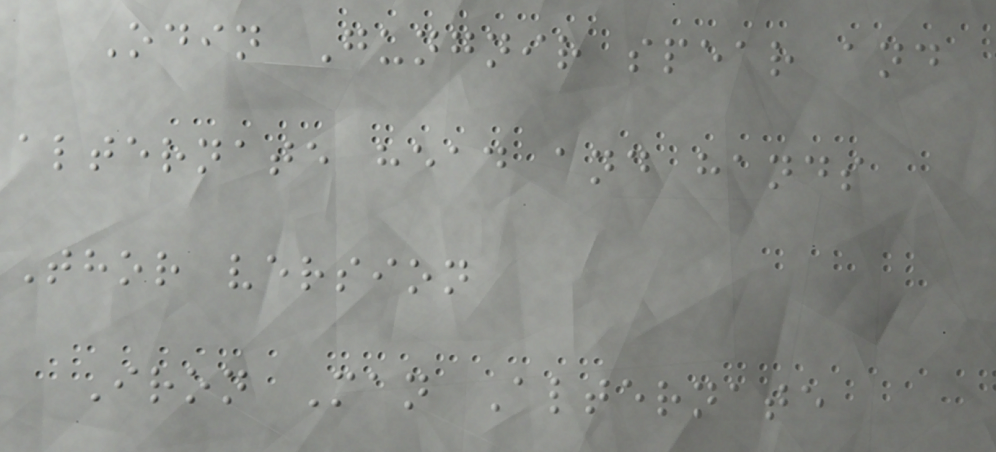Odin Gungnir spear and
alternate head and hands
Thor version
Iron Man Alternate
